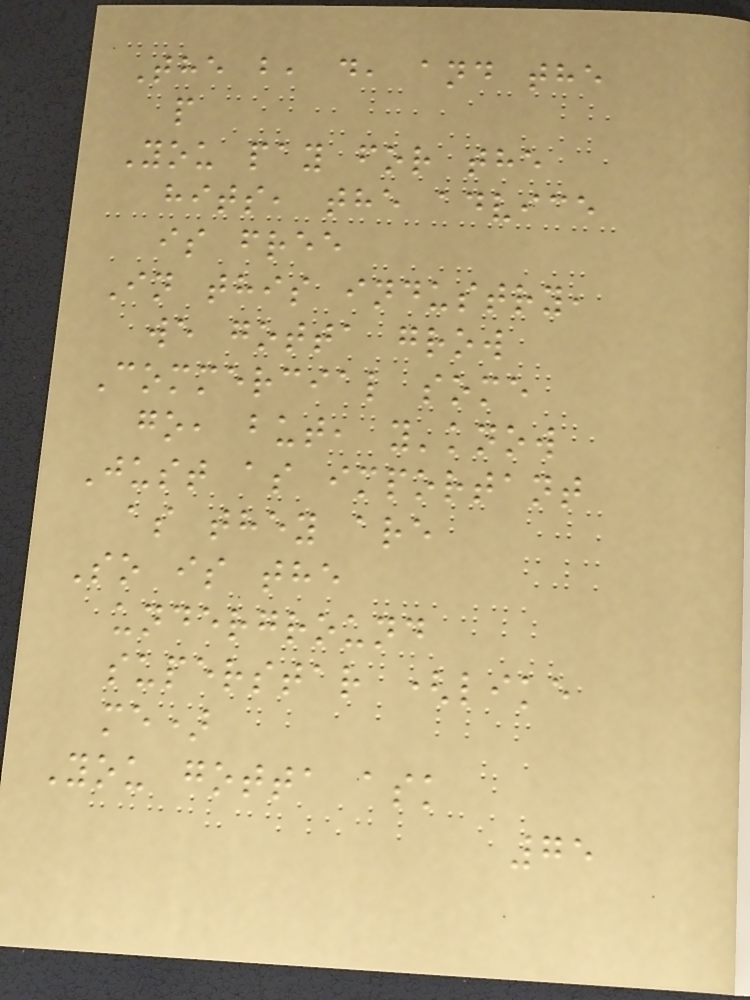The b, d, and the
p
You pay for the
hits, the advice
is free
In this industry,
we gotta grow
Commercial some
go, but, y'know
Just as important
as they are
So is the
underground
superstar (like
me)
You gotta ask
75
